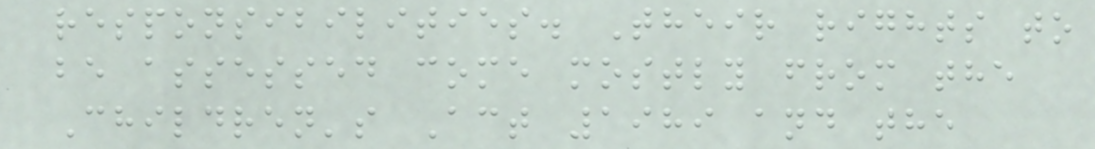responsibilities. Their rights to
be assessed come mostly from the
Children's Act 1989 and the
